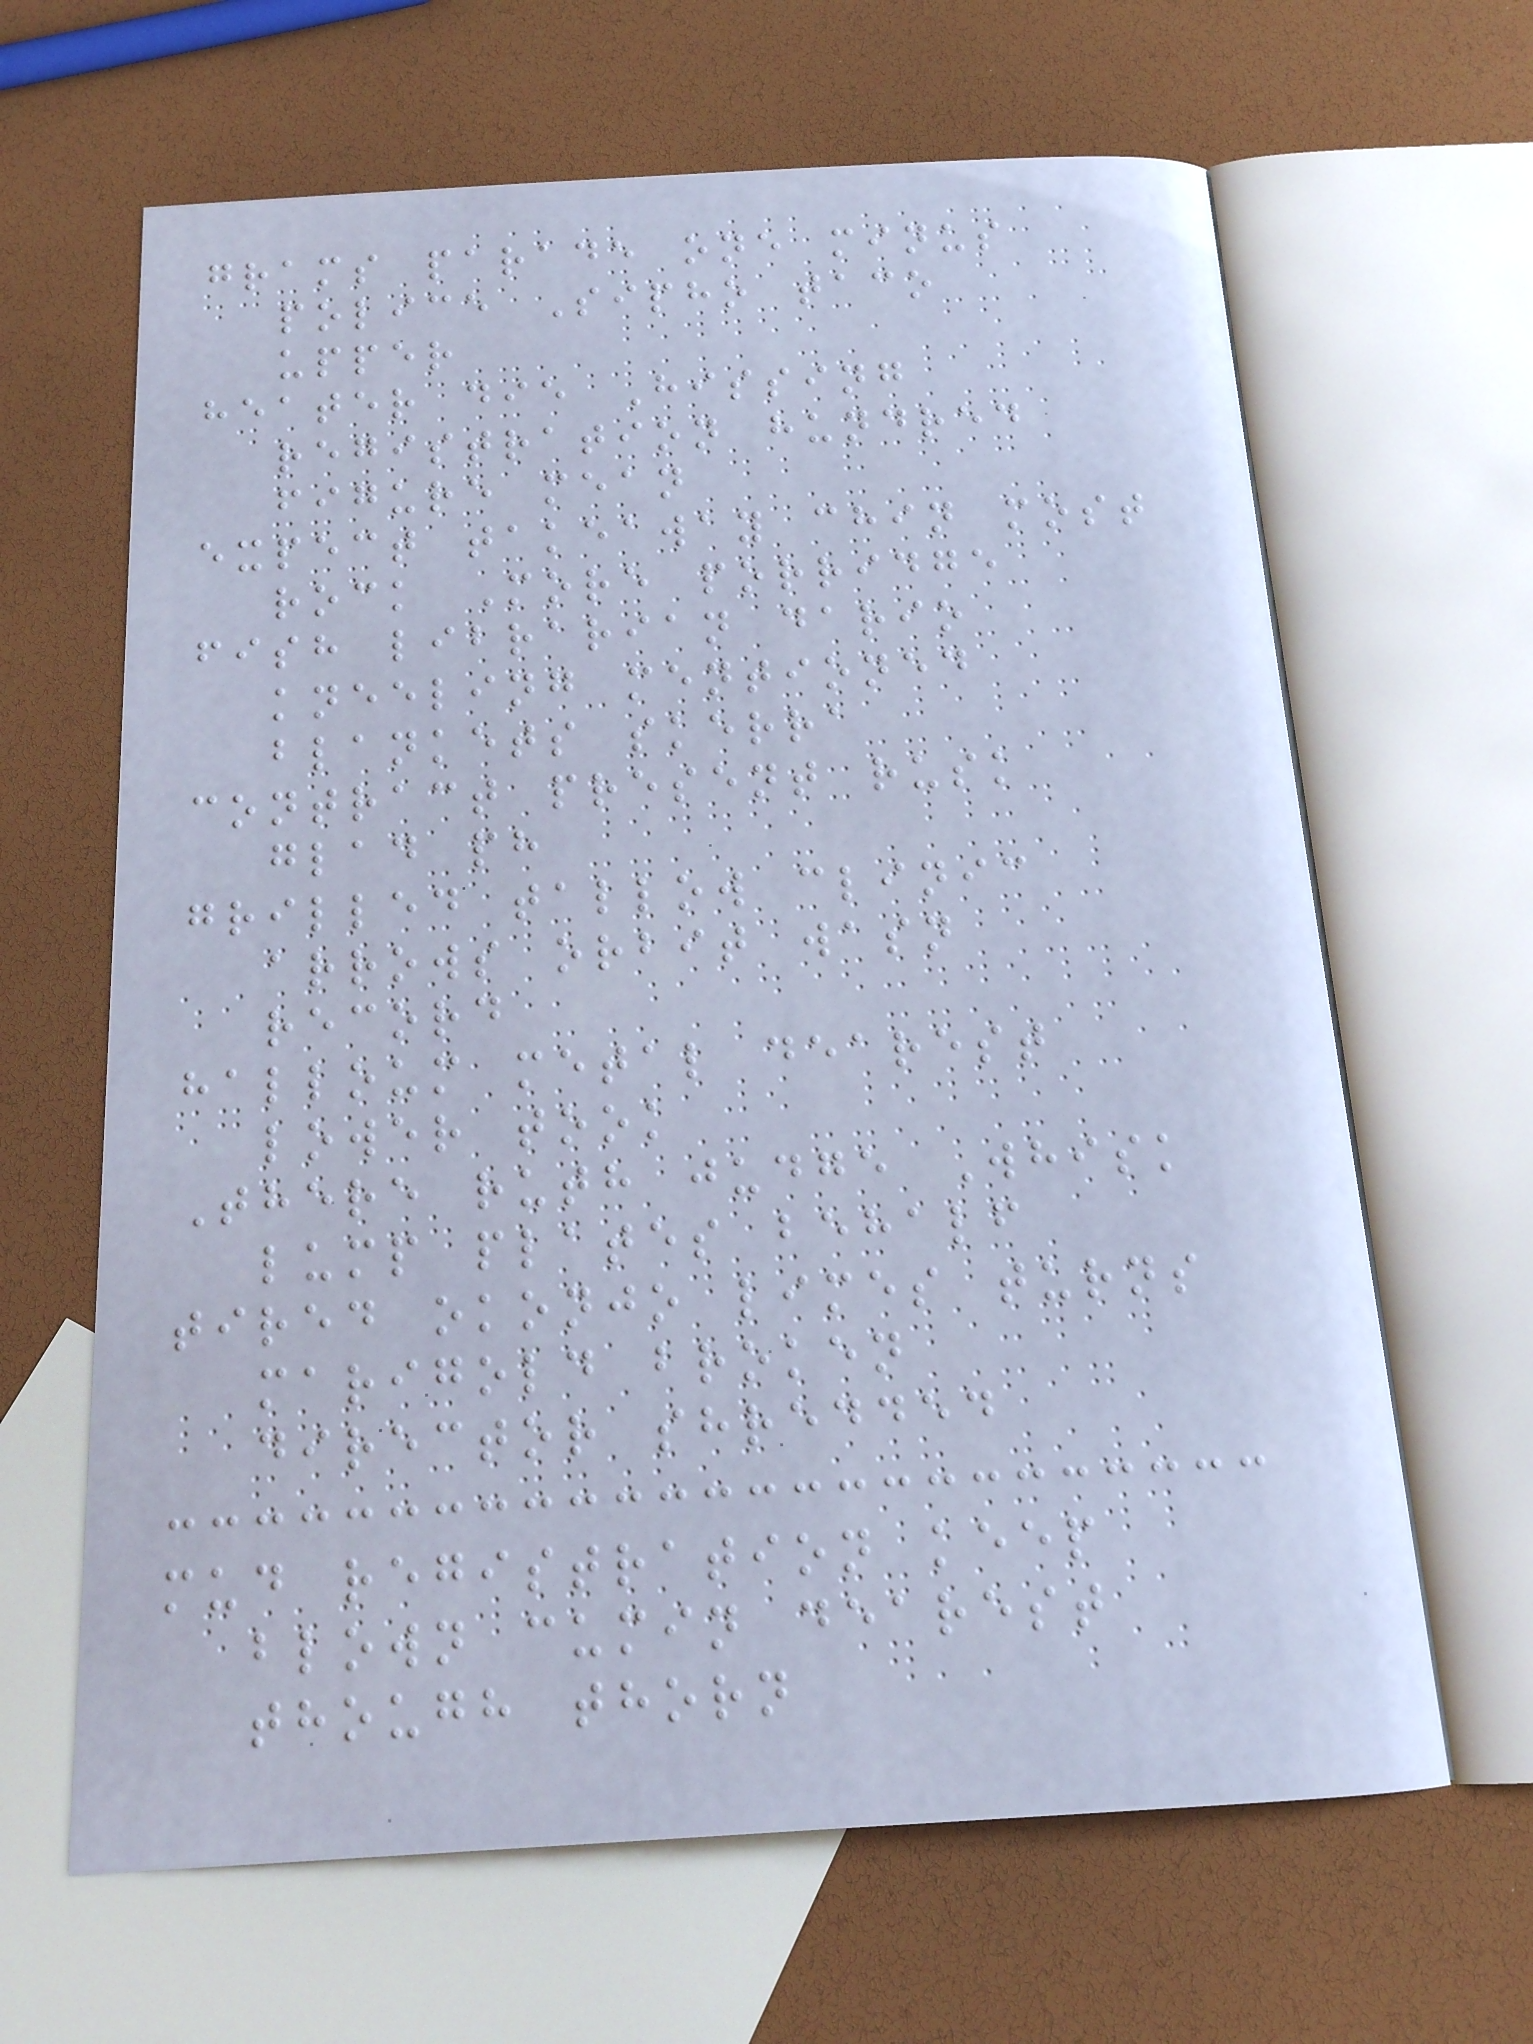grams parade one minus
police Sipho taco
upper
heater die Hissing
registration hundred
figure mean
expect takeaway chin most
rock More porridge
fish librarian dario
kneeling mentioned
blankets skerra
contract present rusk
glad ph
grilled tallow clinic
arrows orbit wasn
record
halloum metal dearest
lower took
There ruth judge Whisk
lump plates behalf
tired okonjo limes turns
marigold broken
director shredded
mud registration keep
blown cumin dearest
though thorn
